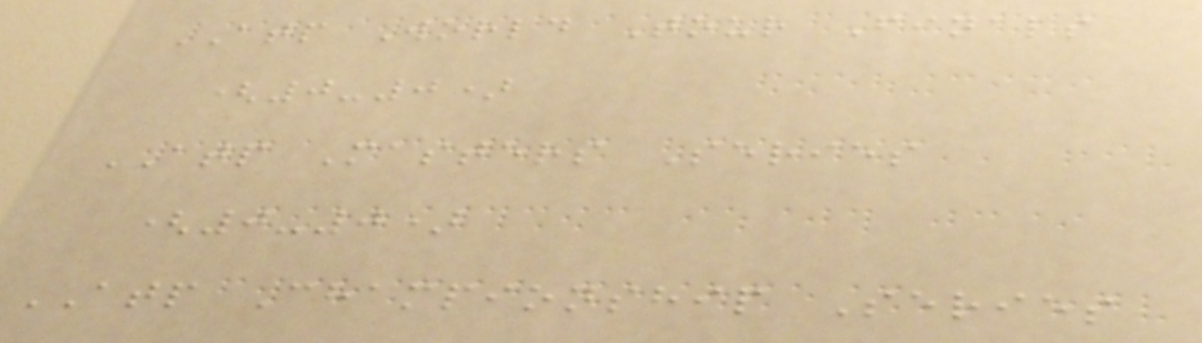ATP World Tour Finals
(0-0)
ATP Masters Series
(0-0)
ATP Championship Series
